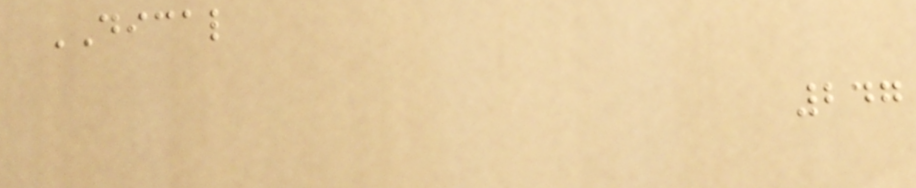DICAL
247
